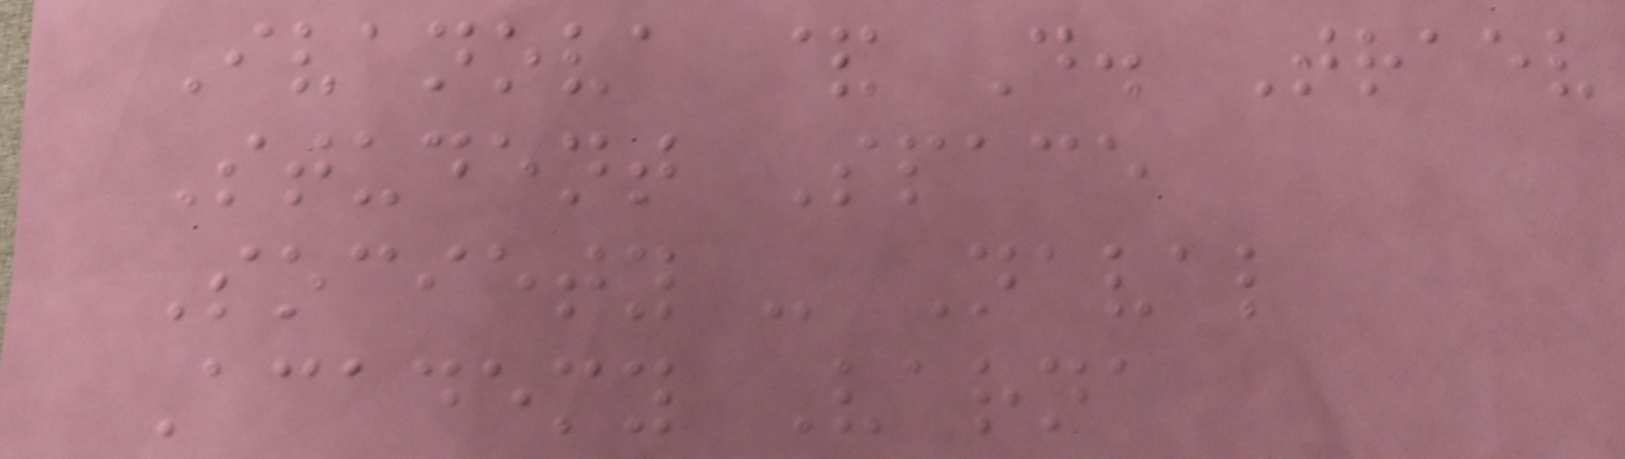Ivanova & D. Traev
Student Space
Society - Naval
Academy Varna
